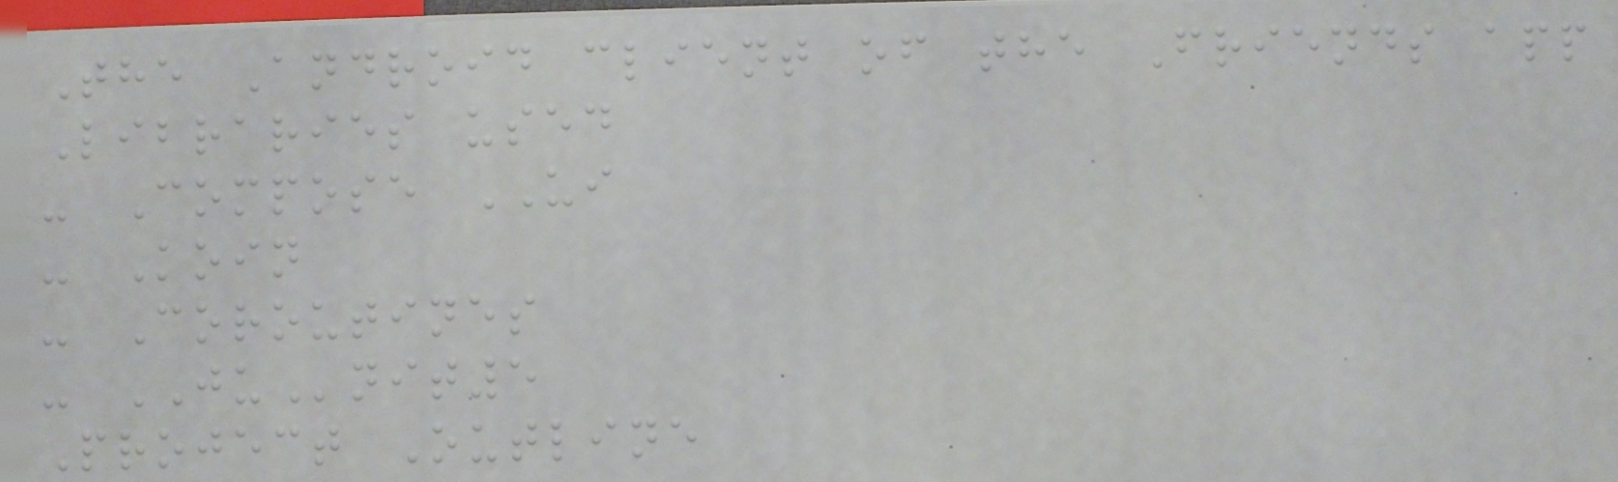The Android client of the Friends app
Libraries used
- Compose UI
- Koin
- Coroutines
- JUnit5
Project Outline
